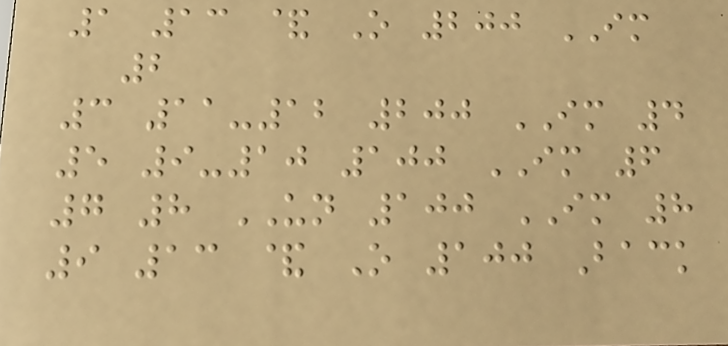1 13 & O 200 IM
2
3 11-12 200 IM 4
5 9-10 100 IM 6
7 8 UN 100 IM 8
9 13 & O 100 Back
